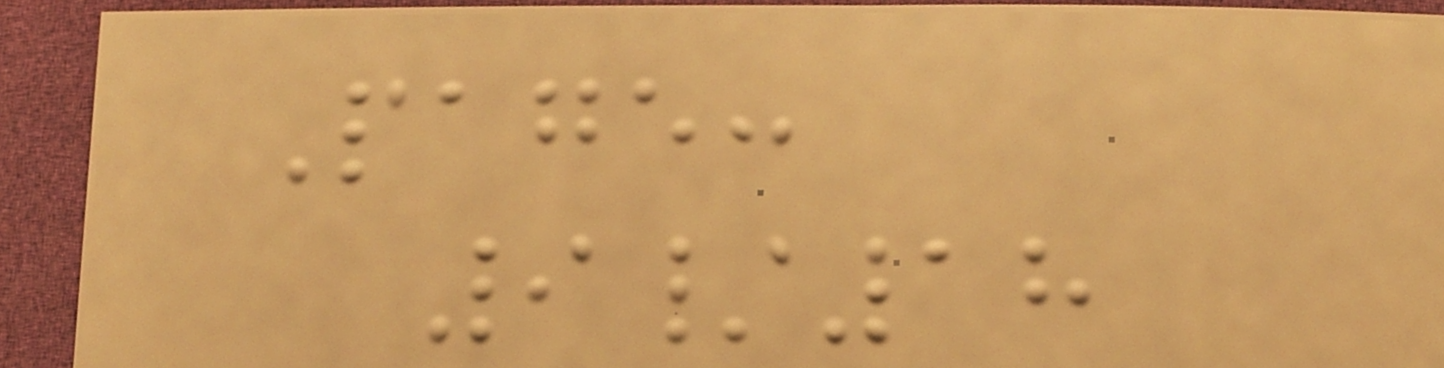Page:
9/18
